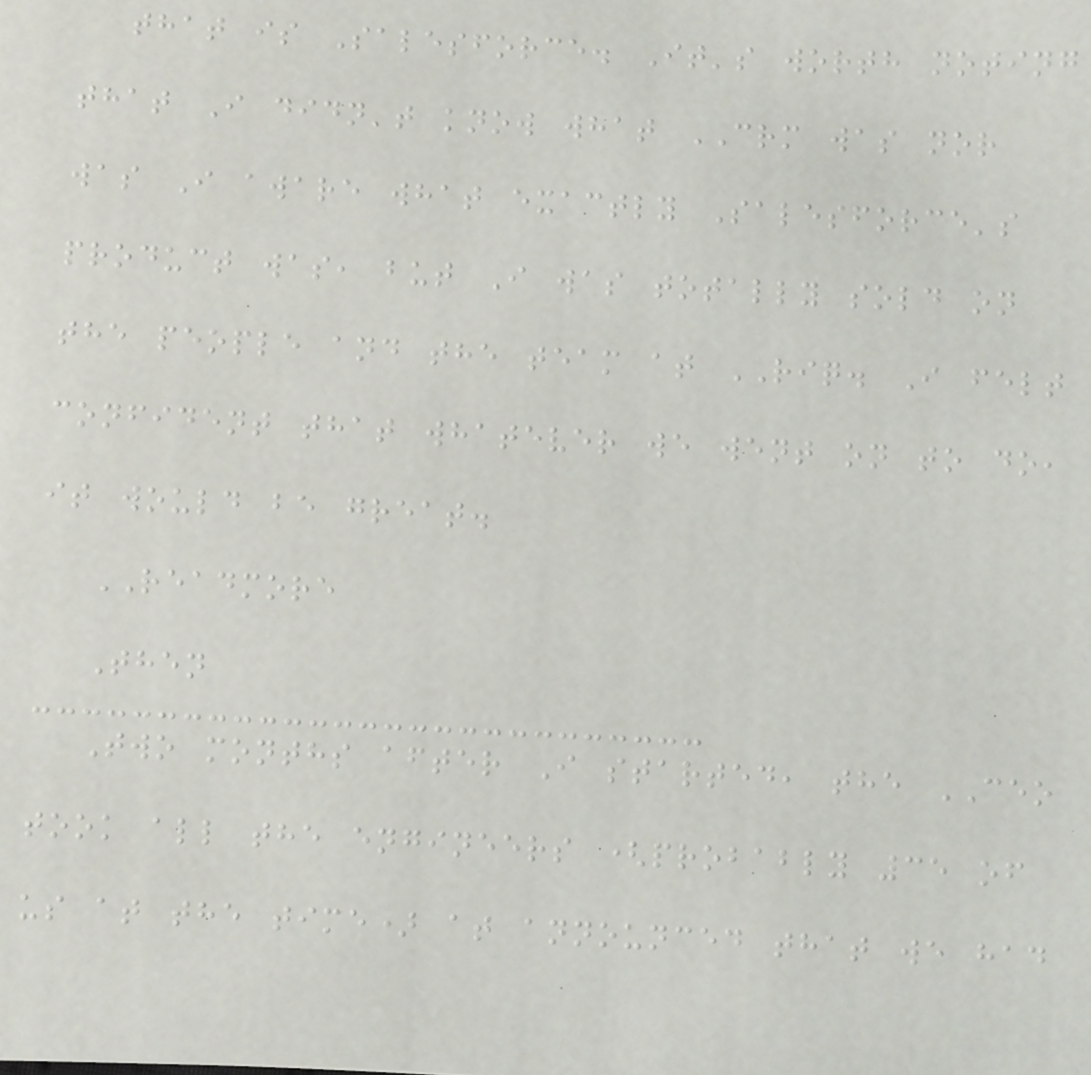that is Salesforce. It's worth noting
that I didn't know what CRM was nor
was I aware what exactly Salesforce's
product was, but I was totally sold on
the people and the team at RIQ. I felt
confident that whatever we went on to do,
it would be great.
READMORE
Then
Two months after I started, the CEO
took all the engineers (probably 35 of
us at the time) at announced that we had
